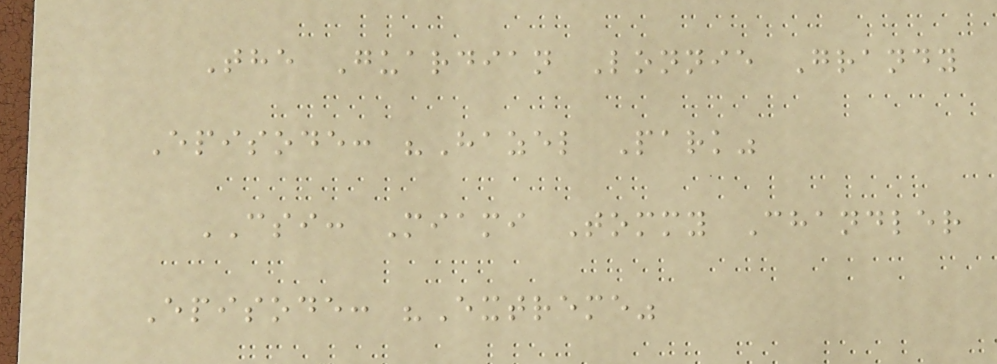The Guardian Lonnie Grandy
Episode: "Hazel Park"
CSI: Miami Tommy Chandler
Episode: "Extreme"
